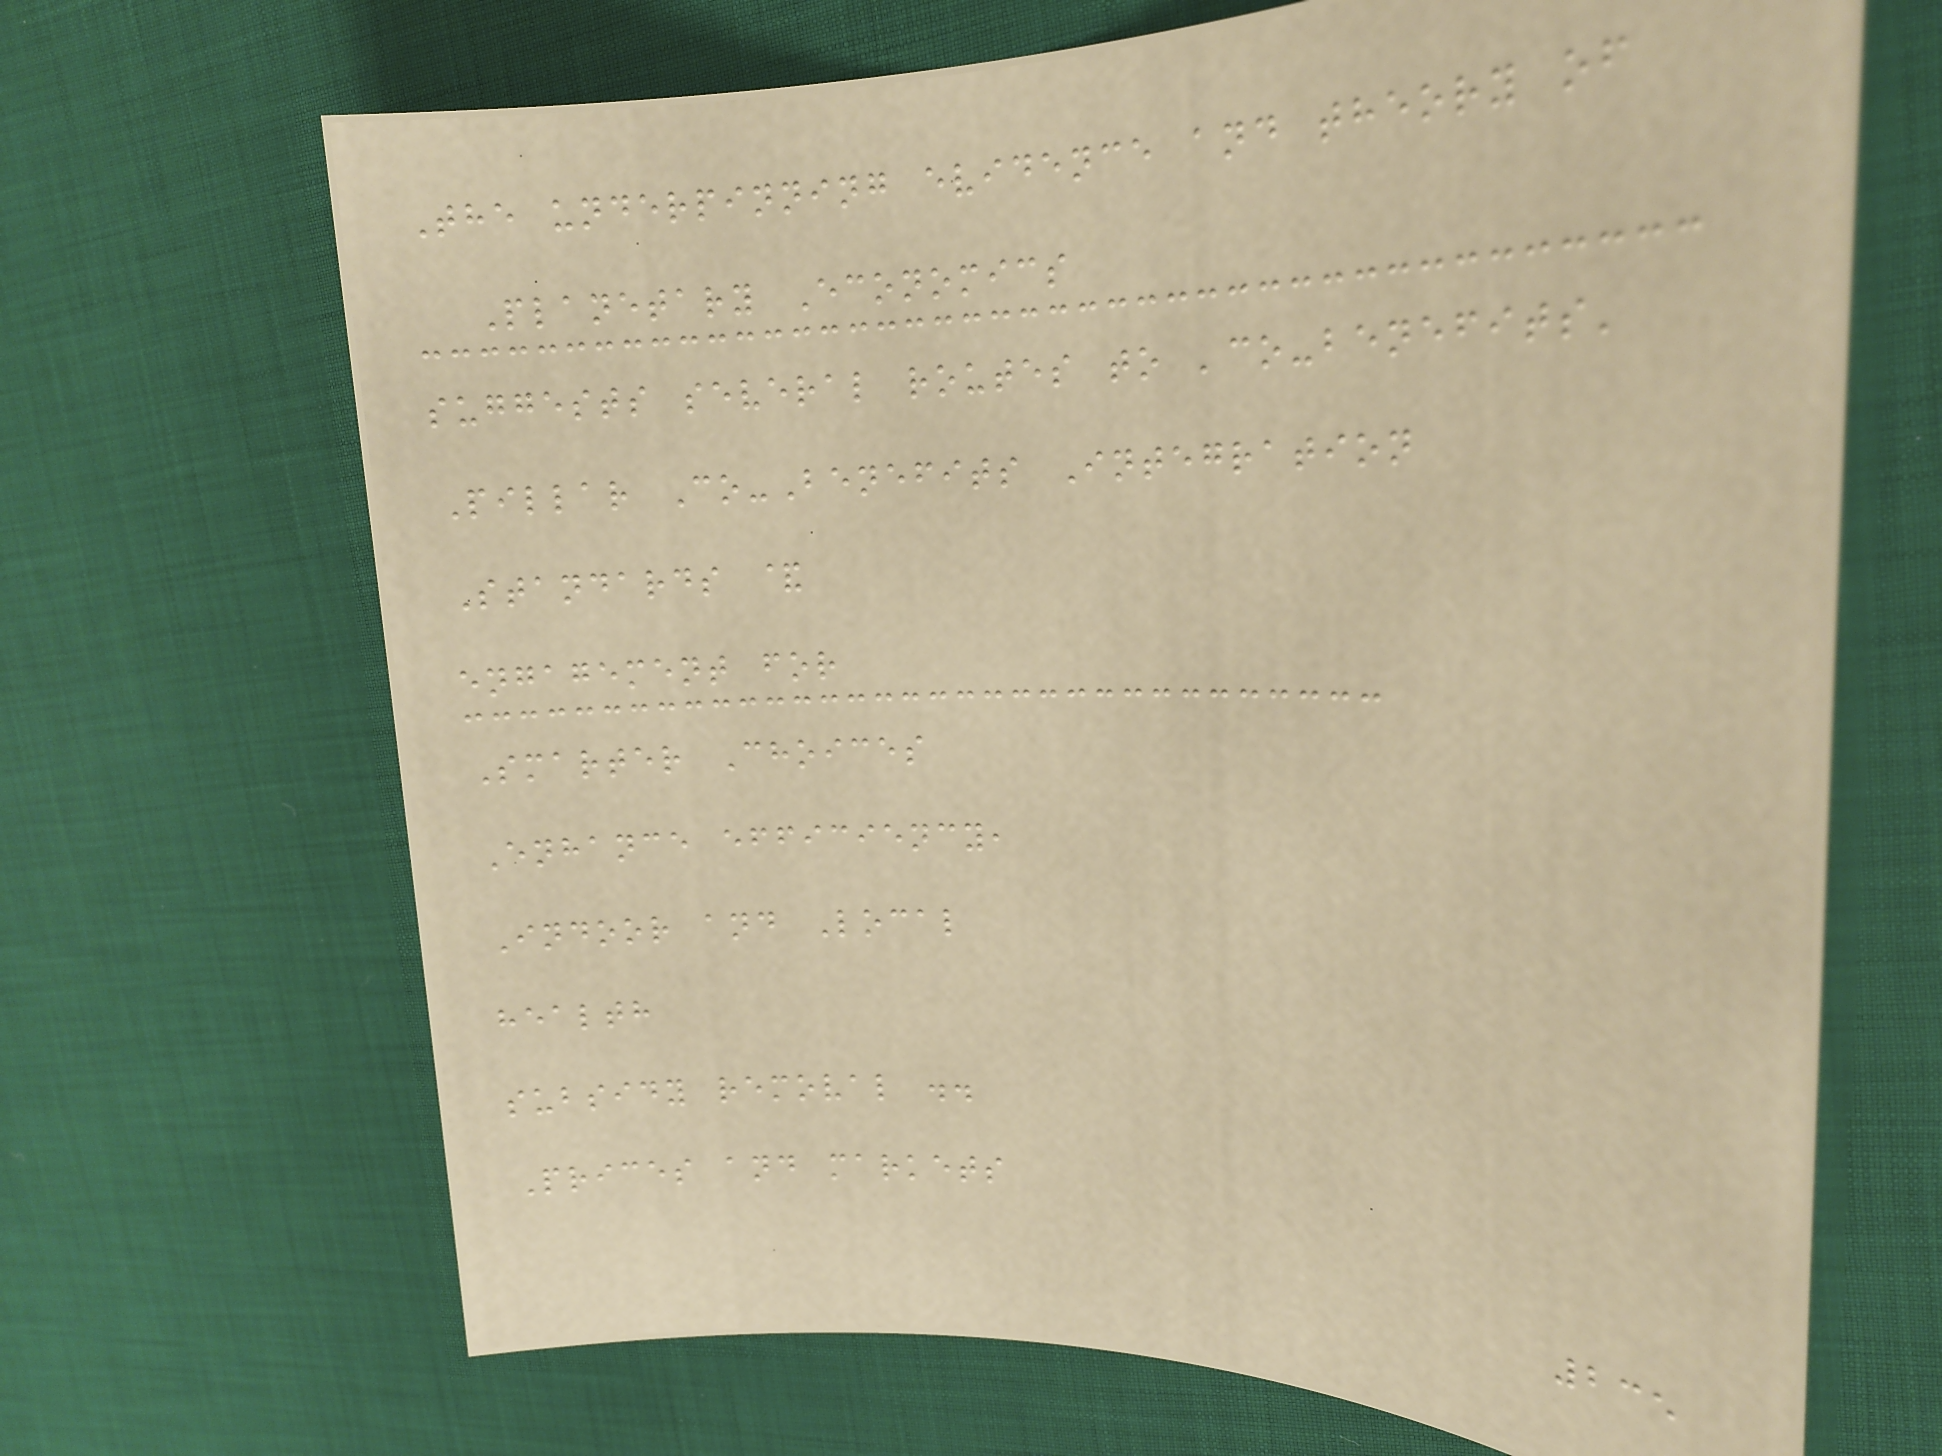The underpinning evidence and theory of
Planetary Economics
suggests several routes to 'co-benefits'
Pillar Co-Benefits Integration
Standards &
engagement for
Smarter Choices
Enhance efficiency,
Indoor and Local
health
subsidy removal ..
Prices and markets
235
